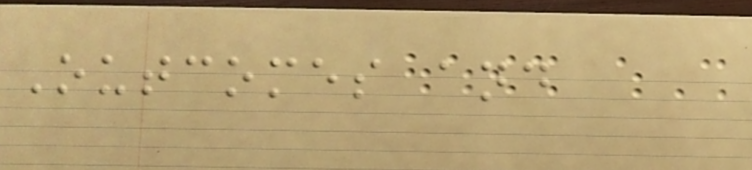Outcomes and
